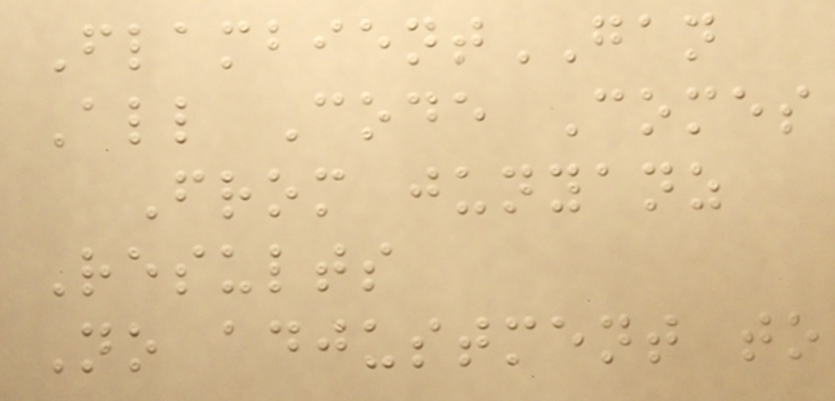FlambientGAN
All Code Comes
From junyanz
Results
No adjustment to
